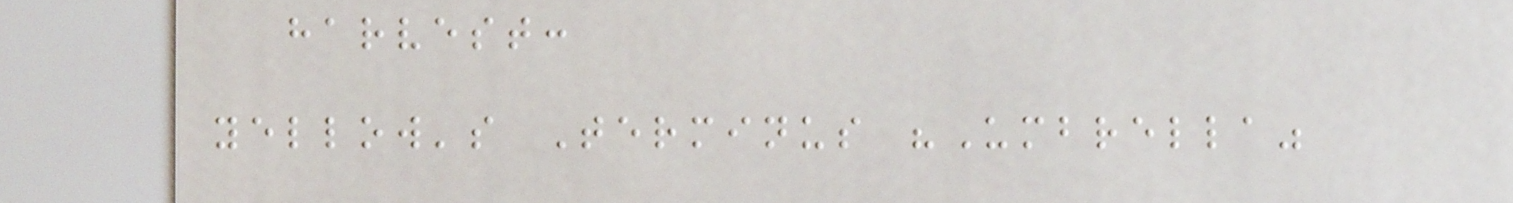harvest:
yellow's Terminus "Umbrella"
